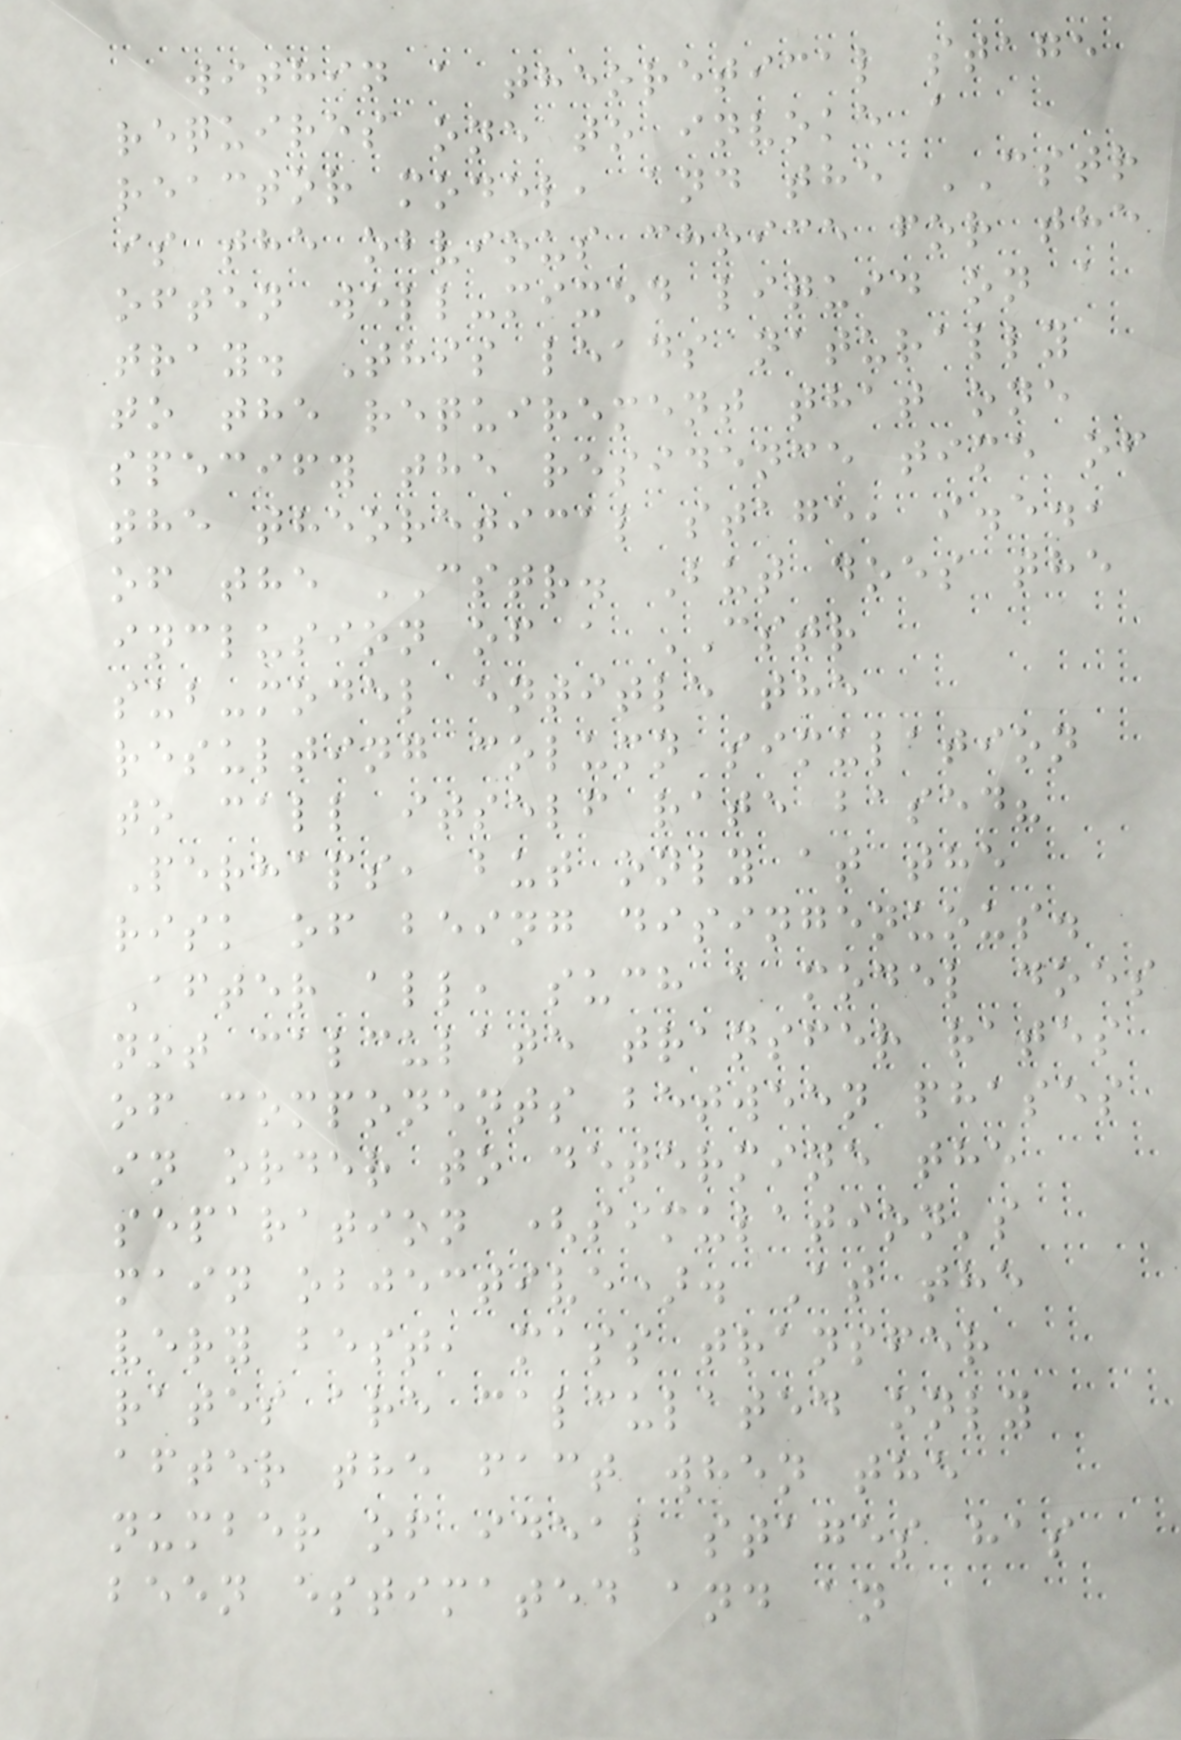within a theoretical stage
requires one to invoke a
reactor model, and the CSTR
is the obvious choice for the
often well-mixed liquid on a
tray. This leads naturally
to the requirement that one
specify the residence time of
the theoretical stage, i.e.,
of the CSTR. But does the
inclusion of a CSTR
sub-model entitle the
resulting column simulation
to call itself rate based?
Perhaps, but only at the
risk of being disingenuous.
After all, such a model does
not calculate transfer rates
of components between phases
in order to determine the
separation (simulation's
main objective). At the
very best, mass transfer
rates are calculated only
after the fact when the
number of ideal stages has
been estimated and an
